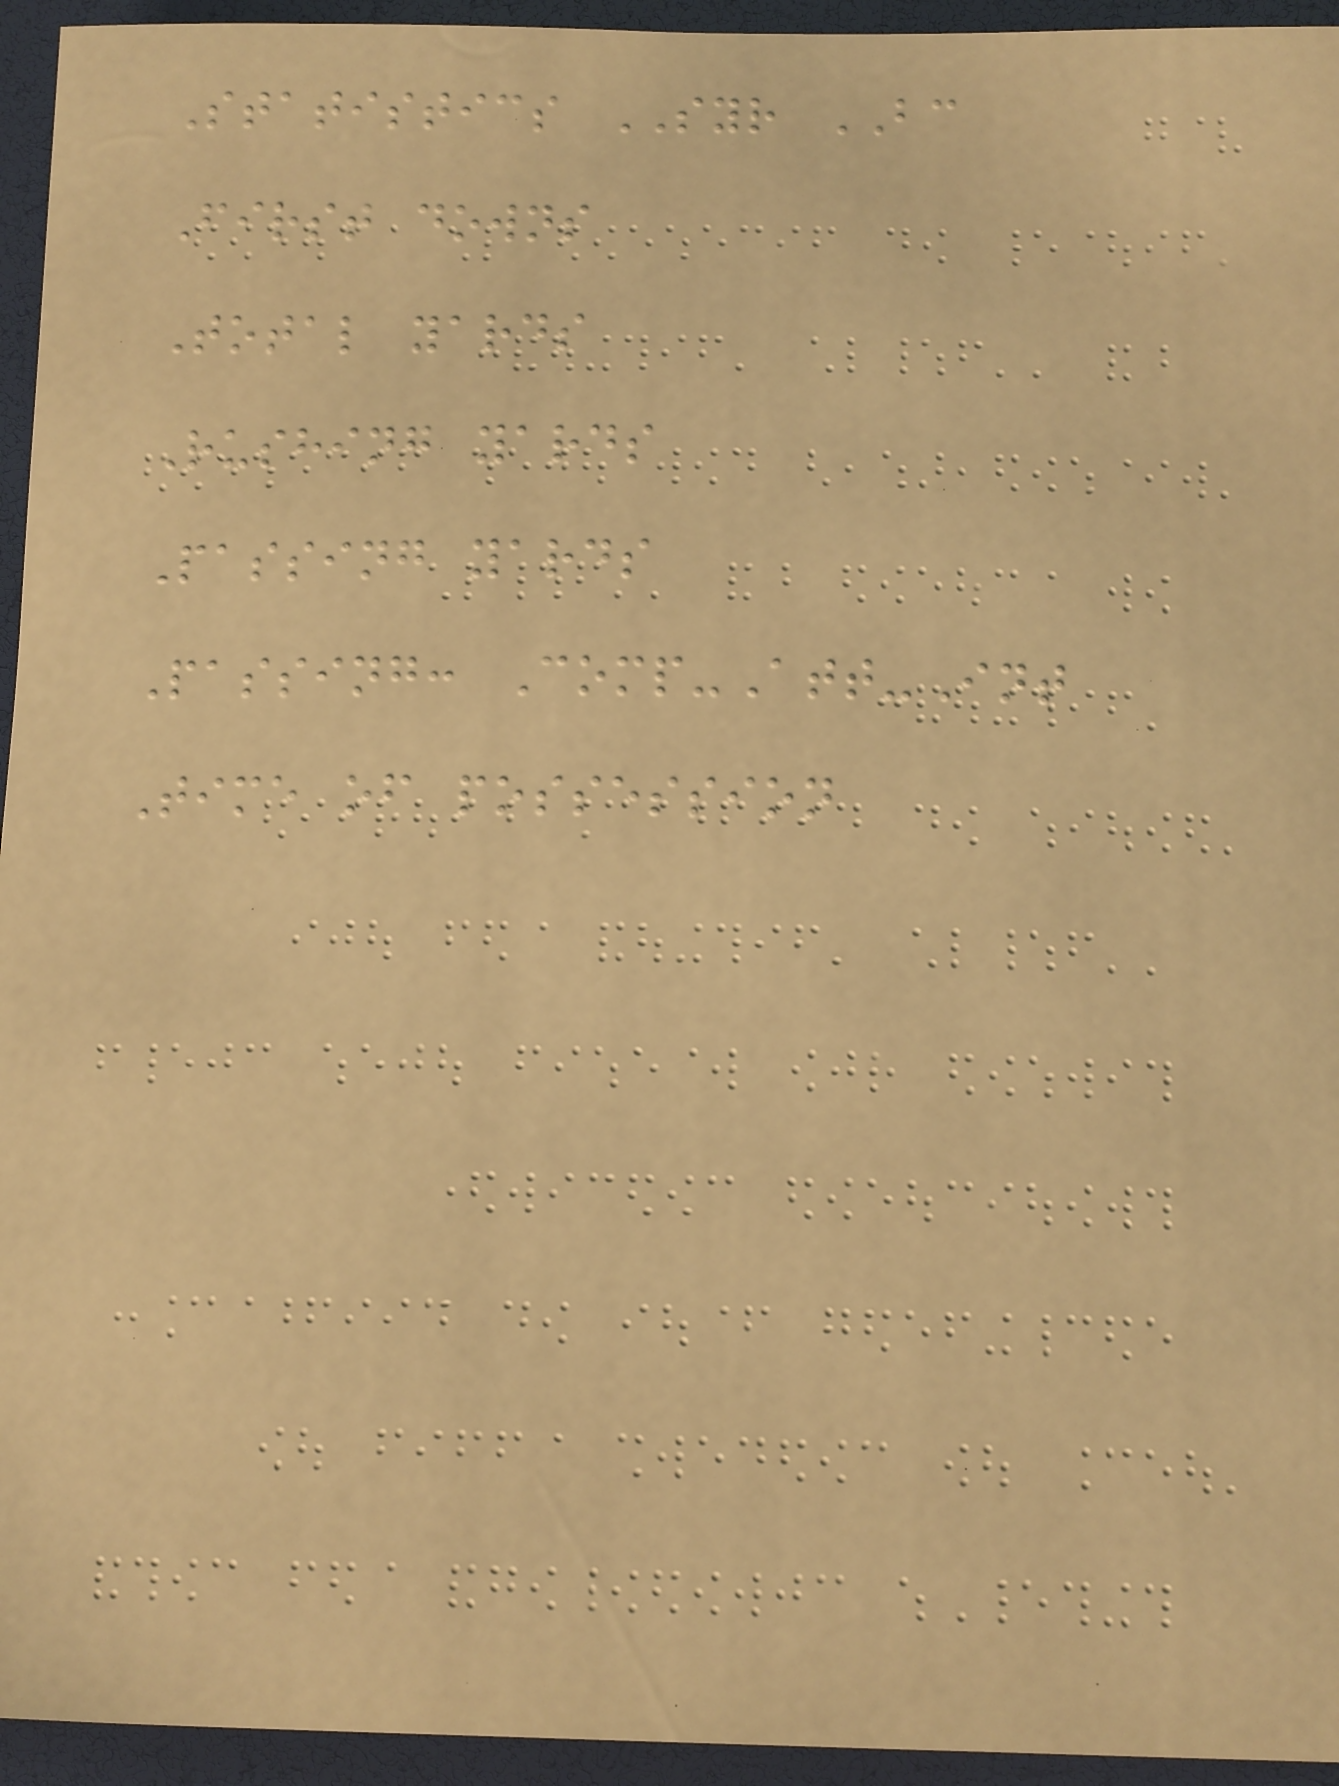Statistics SYR BC
First downs
Total yards
Rushing yards
Passing yards
Passing: Comp-Att-Int
Time of possession
